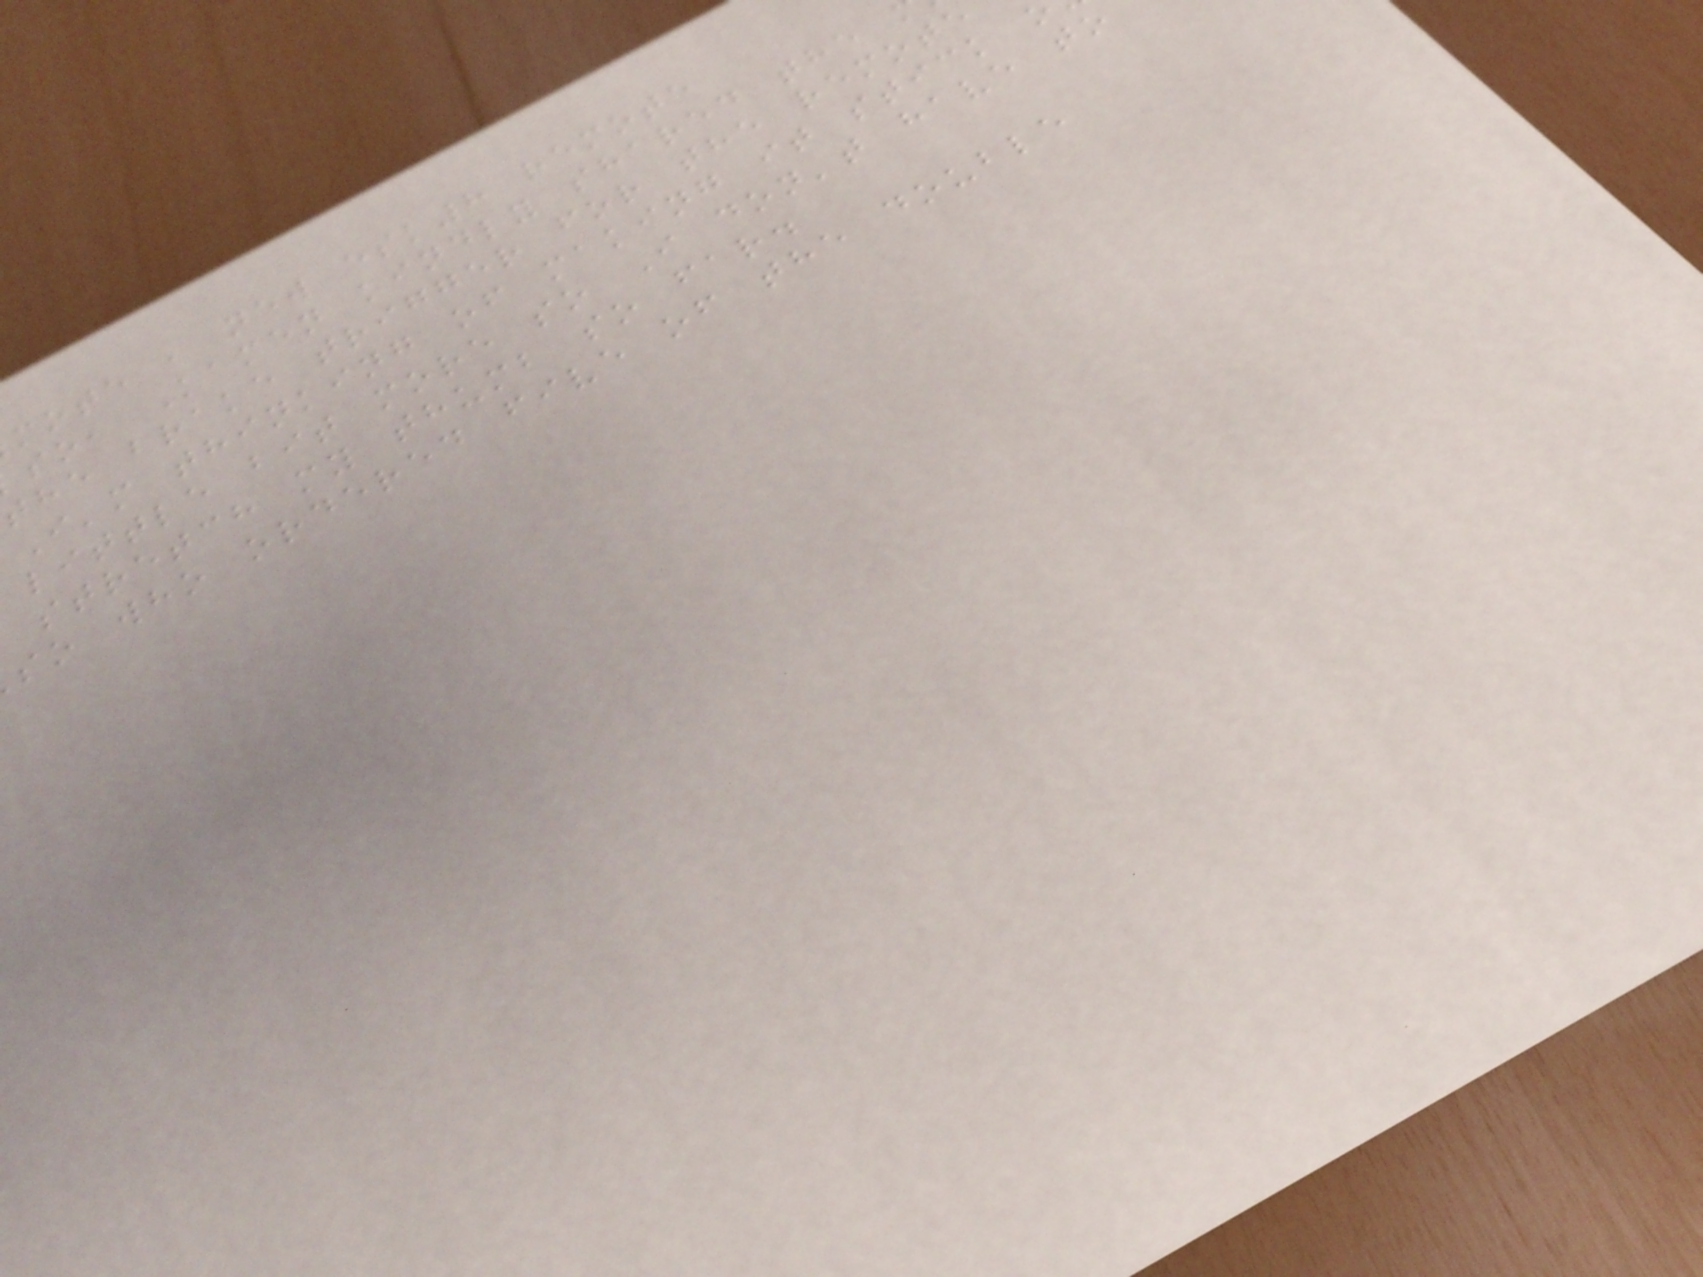mote , new esk8 remote
so, Kamen kindly shared the
the brake trigger for the remote
I'm thinking of making it stick
little bit more so I don't have to
stretch my thumb so far.
so who ordered five of the double
